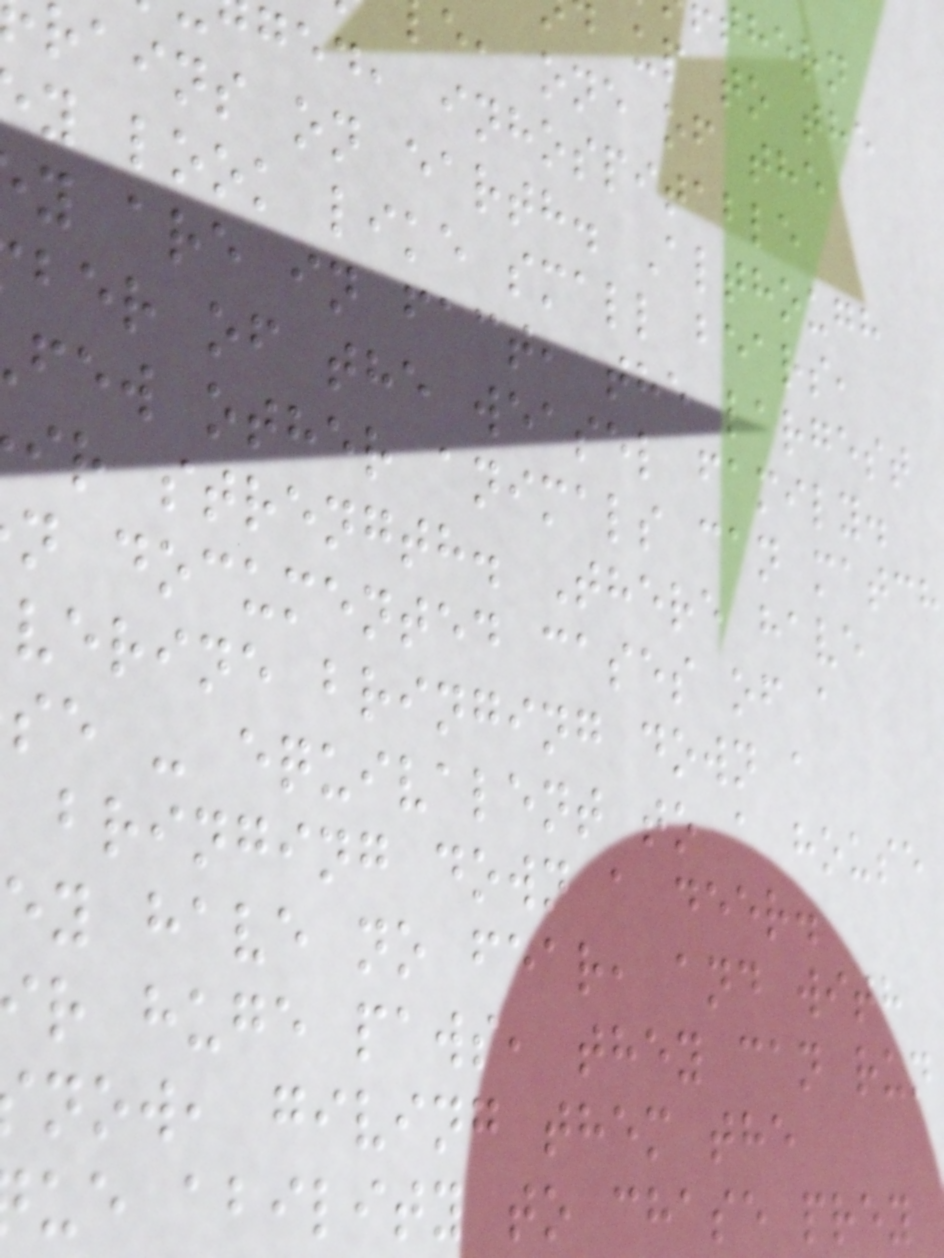up to the
e, one of the
ged, inhospitable
rains on earth. Although
y look like small bears,
y are in fact, the largest
ber of the weasel family.
few other animals can match
ir strength. There have
n documented cases of a
verine bringing down a
se - equivalent to a house
bringing down a deer.
ey have no fear, and with
r huge paws, they can run
now, giving them the
ue ability to chase prey
